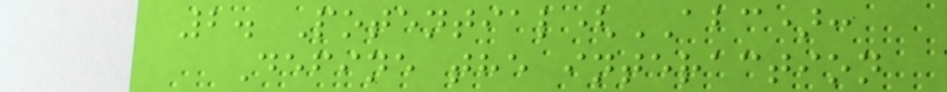2. Potential(ABC):
Define the interaction
